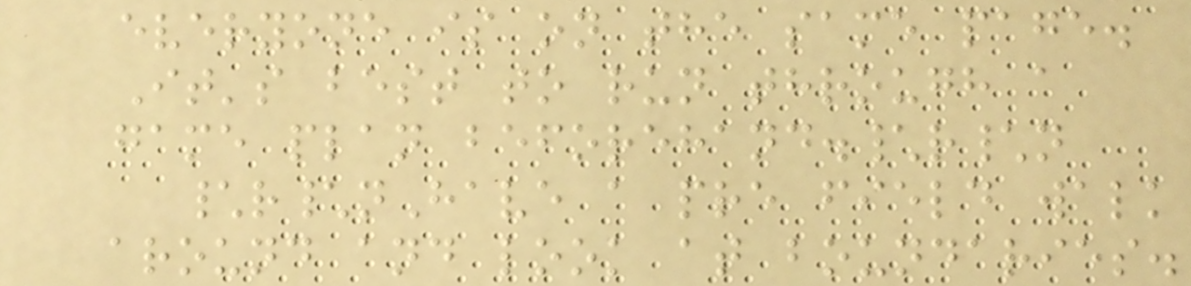everyone is on the same page.
It's best to run through a
game plan beforehand.\r\n
\r\nHave a pre field walk
around and look at boundaries.
